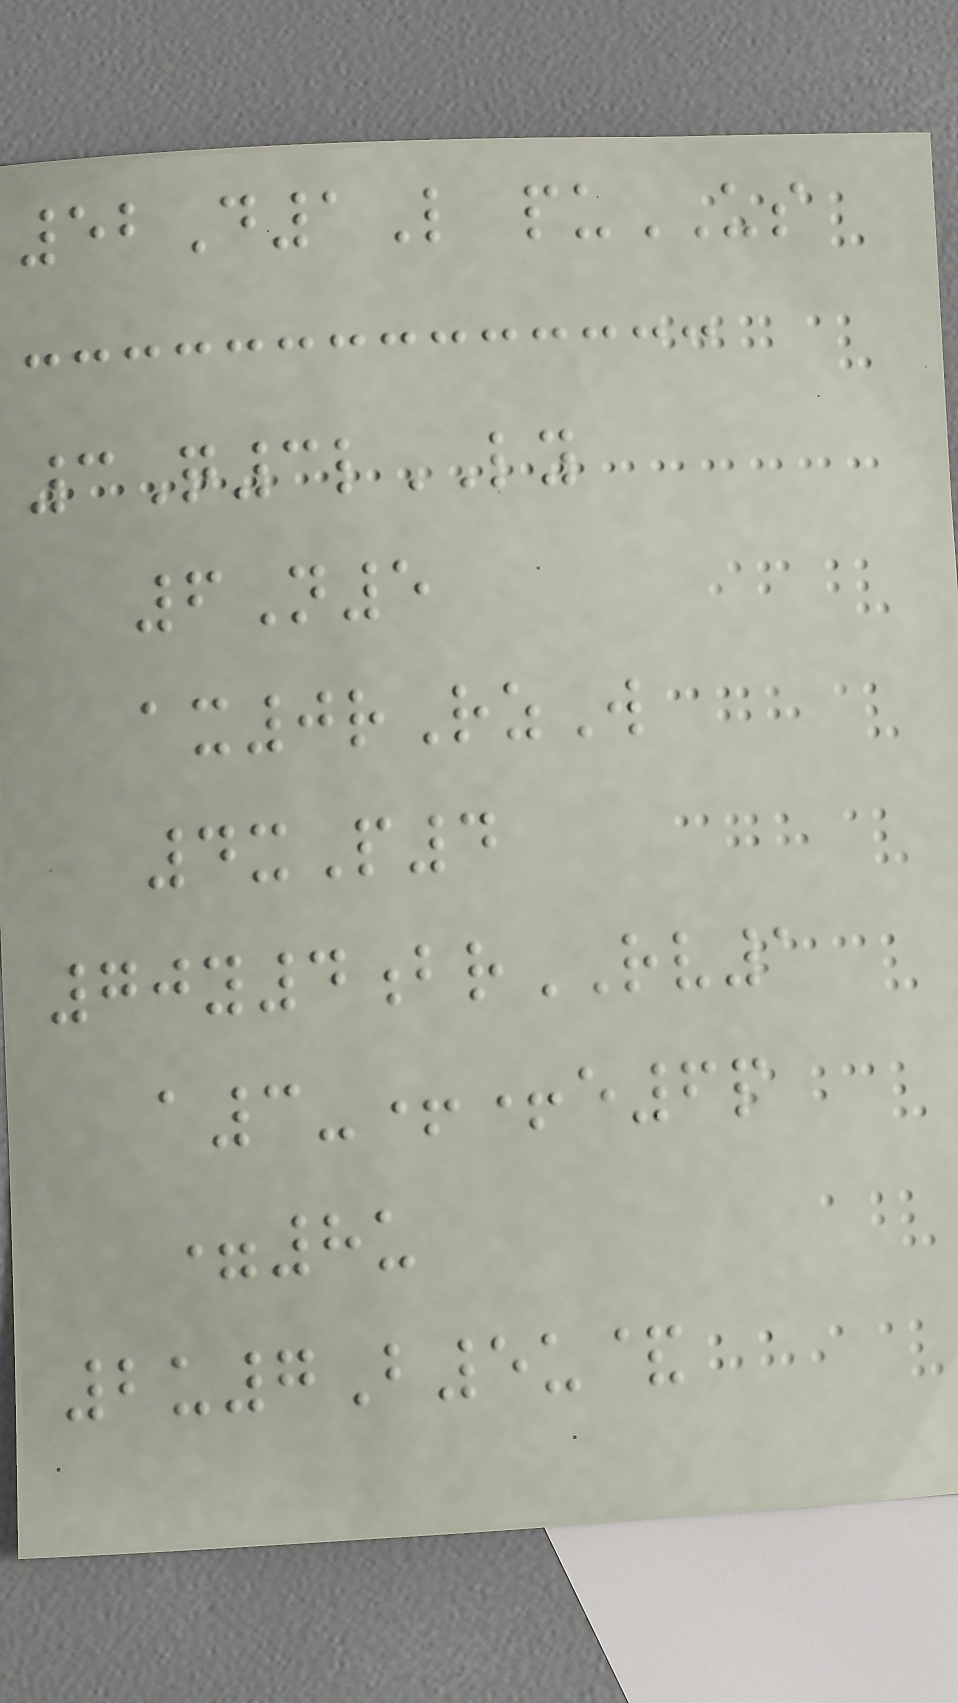52D1L puUS
3Q3lLY
6N5
ax0rRzW
4xP4
70y4brRV1
a3-++e6p
=8u
2u7B5u&
